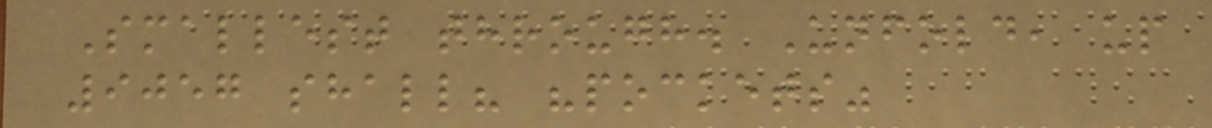Smallest through. Unfold, up
9057 shall? "pockets"
